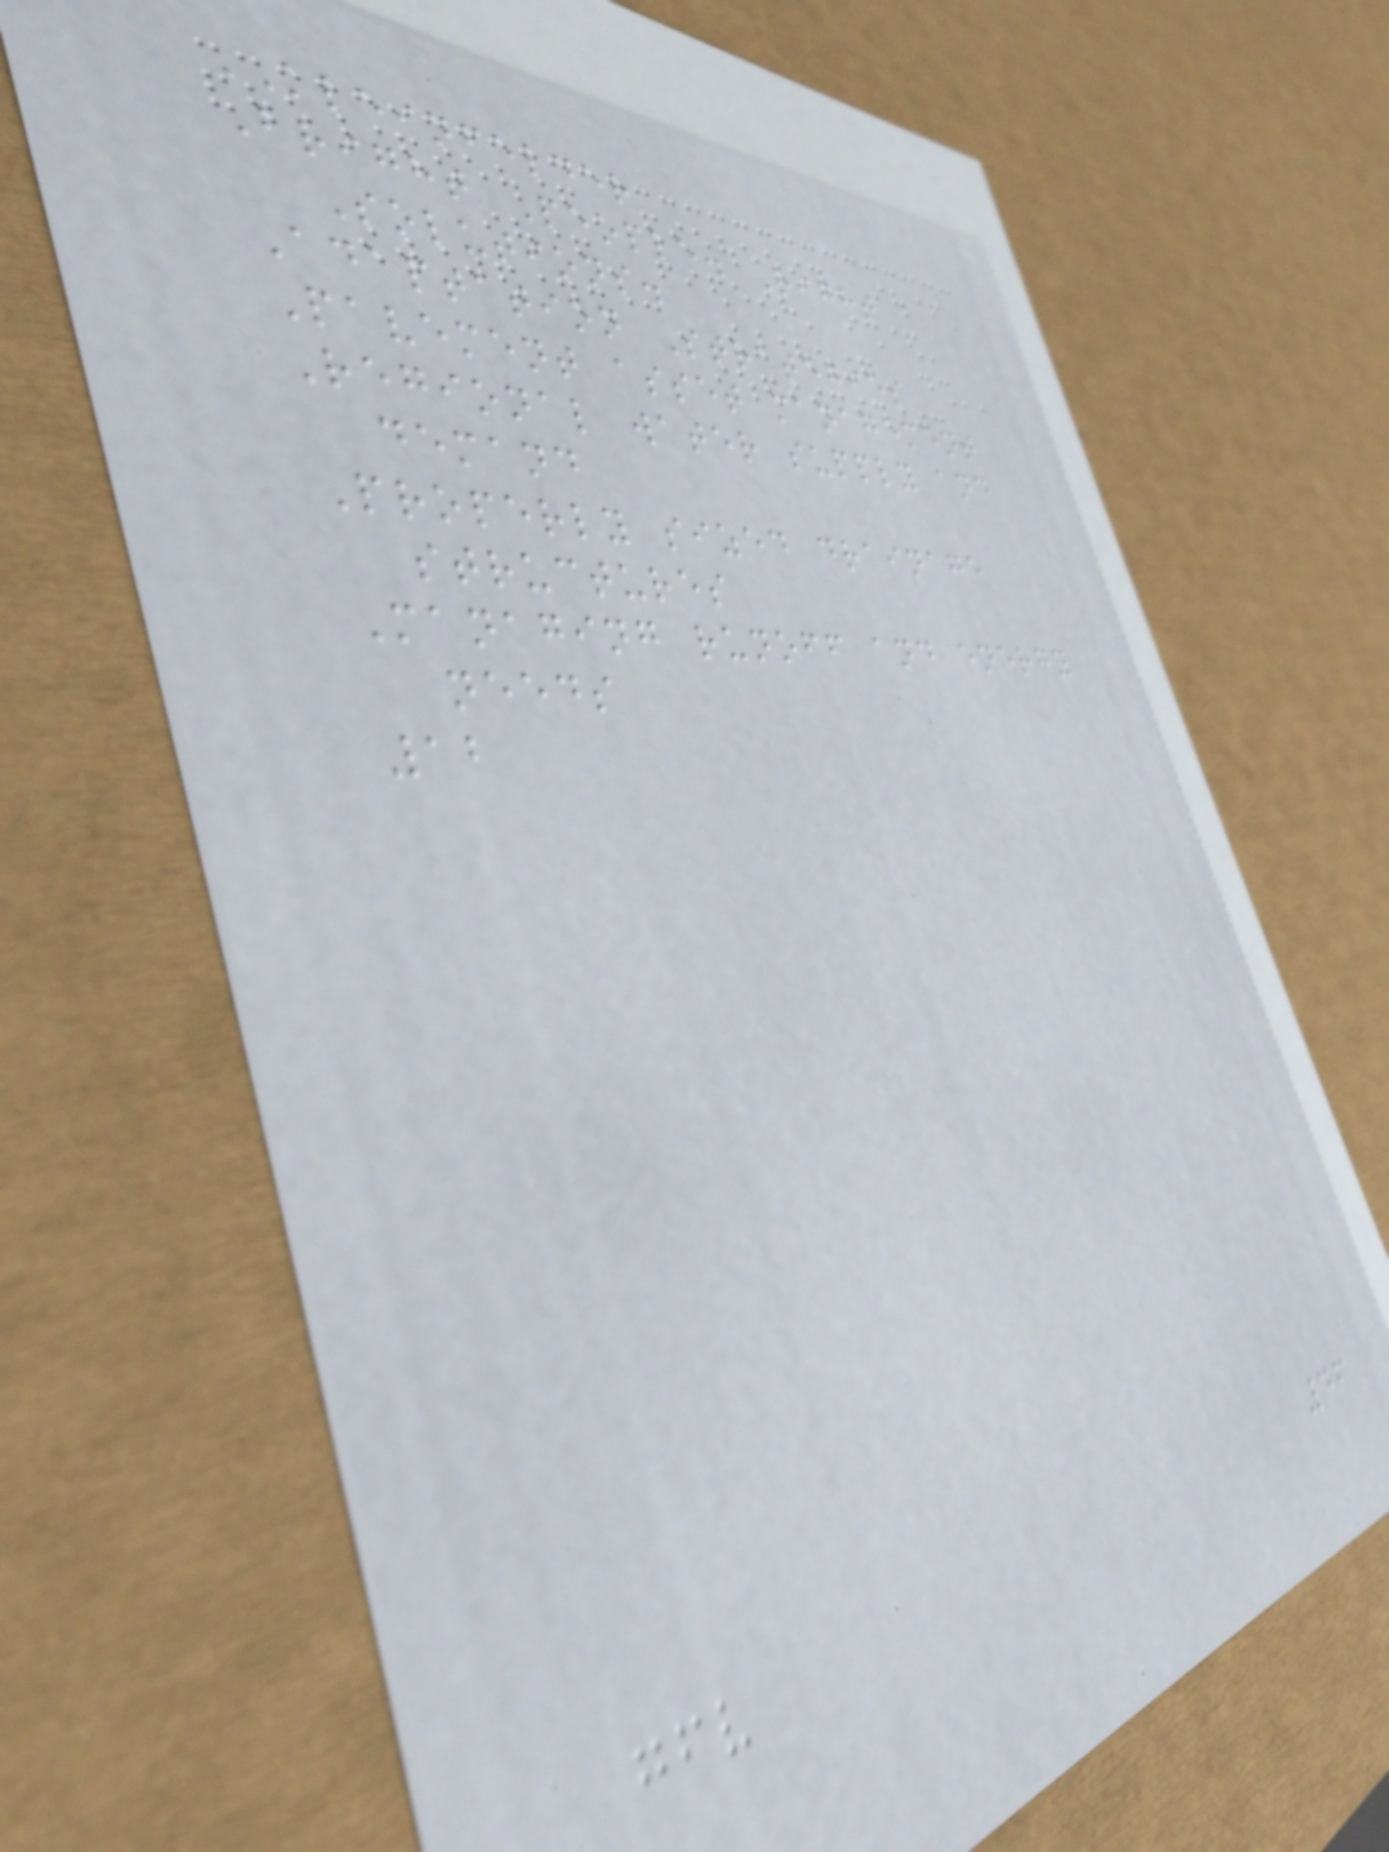KLEINFELDER
Bright People. Right
Solutions.
Adaptation Strategies
Pavement asset management
Regional water supply and
demand
Properly sized drainage
structures
Managing runoff and energy
needs
12
46
